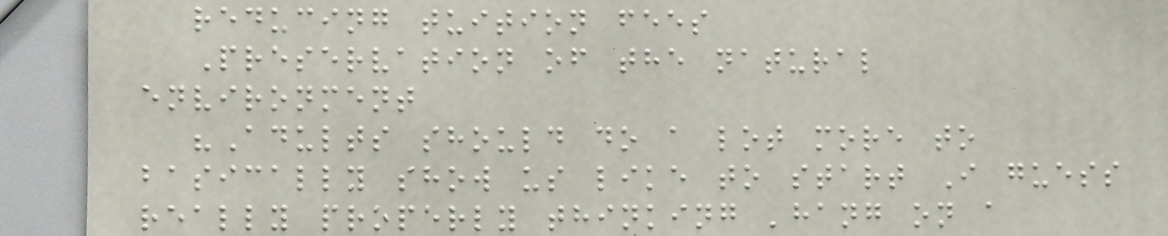reducing tuition fees
Preservation of the natural
environment
"Adults should do a lot more to
basically show us like to start I guess
really properly thinking 'hang on a
